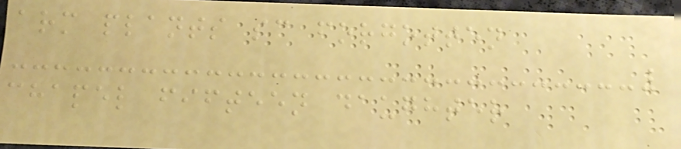arm plants sc forgotten
chapel fifteen daughter
